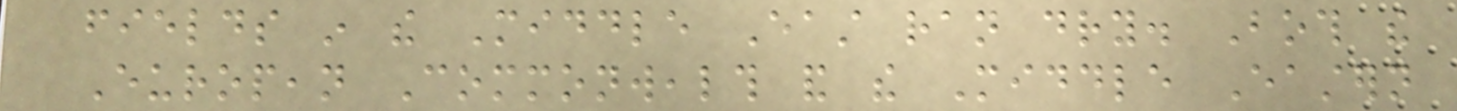fields in the Middle East ran dry. Both the
European Commonwealth and the Middle Eastern
